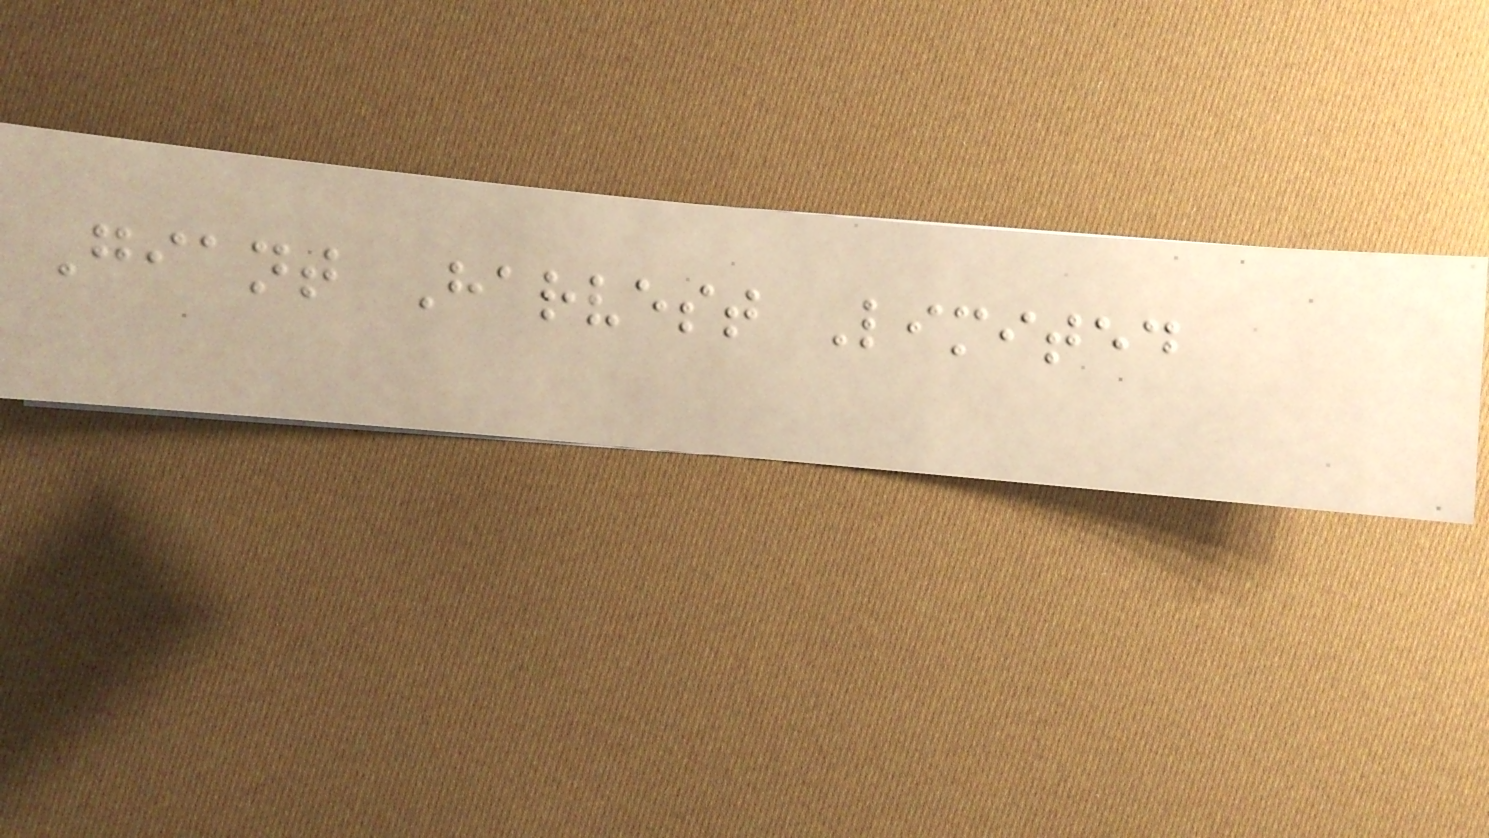Giant Harvest Limited
